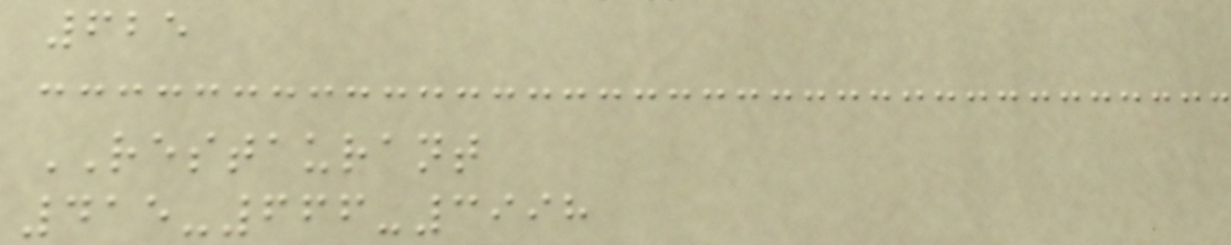625
RESTAURANT
415-666-3998
